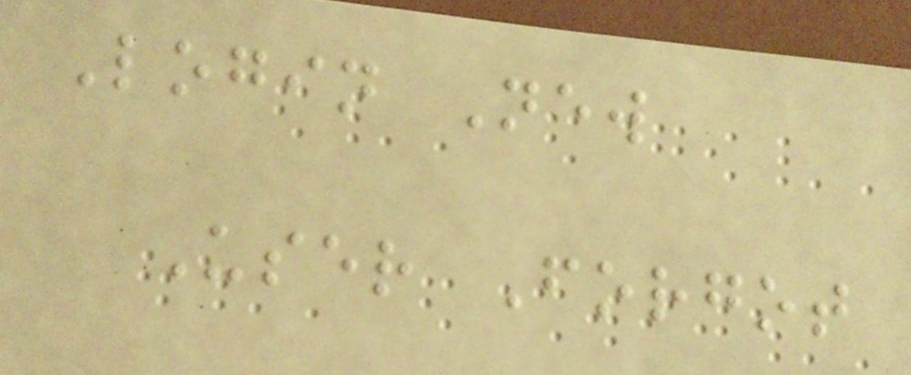Login New
User Forgot
